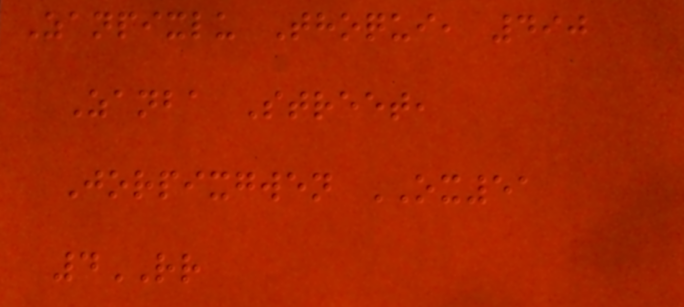Zanpixlu Thoqui, 490
Zanba Street,
Jorpixgwen OX51
4RR
